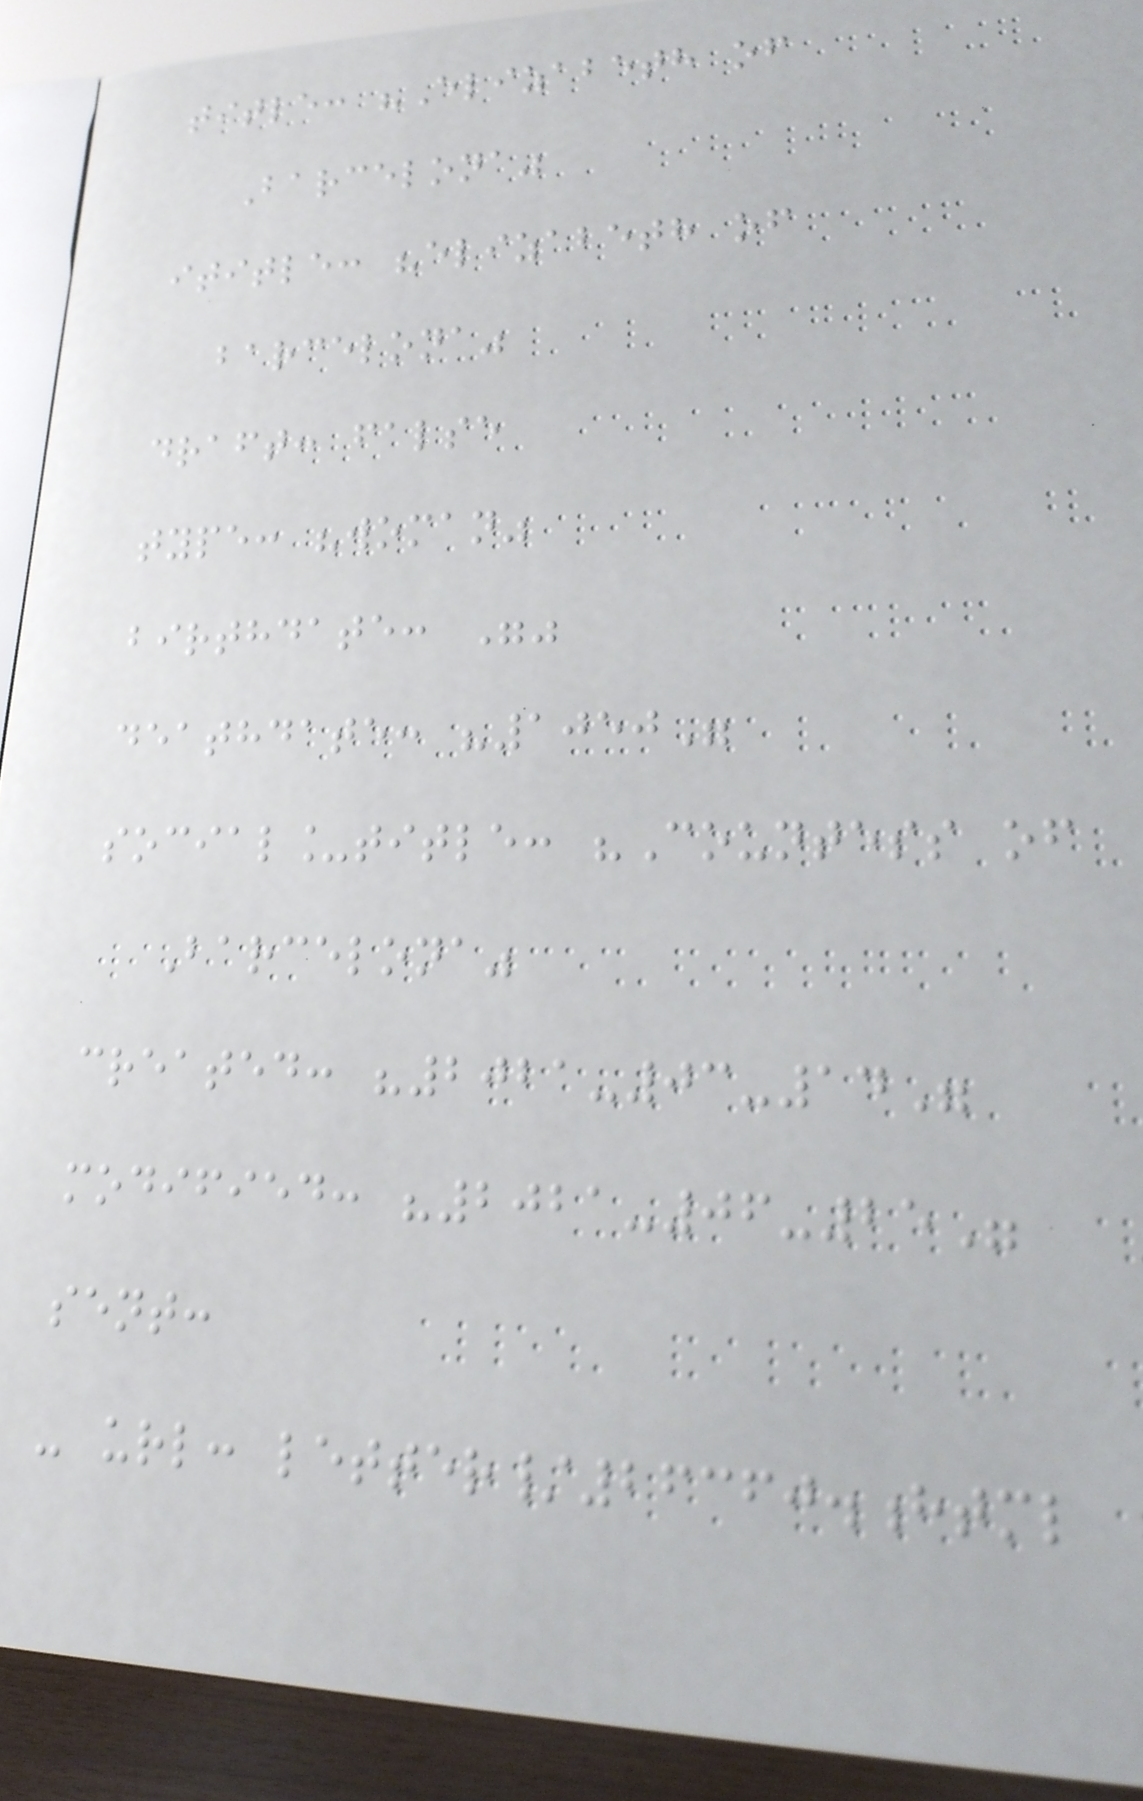title: "Elizabeth of
Barcelona"
ititle: "elizabeth of
barcelona"
draft: false
type: "woman"
birthdate: ""
deathdate: "1050"
social_title: "Countess of
Barcelona"
created: "2021-03-14"
modified: "2021-06-25"
sent:
- url: letter/26360.html
